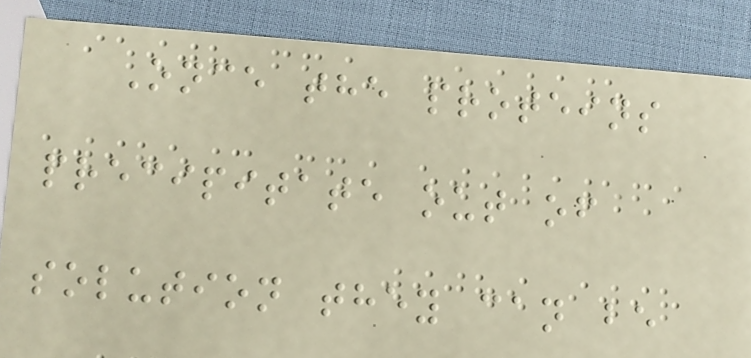Once the proteins
precipitate out of
solution they can be
